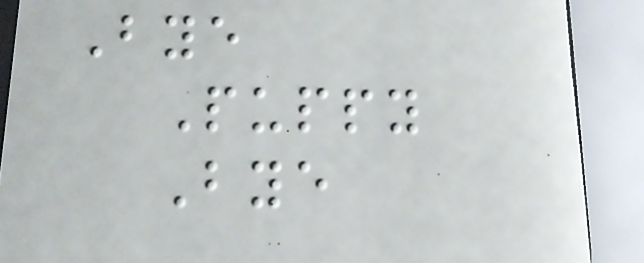Bye
Puppy
Bye
